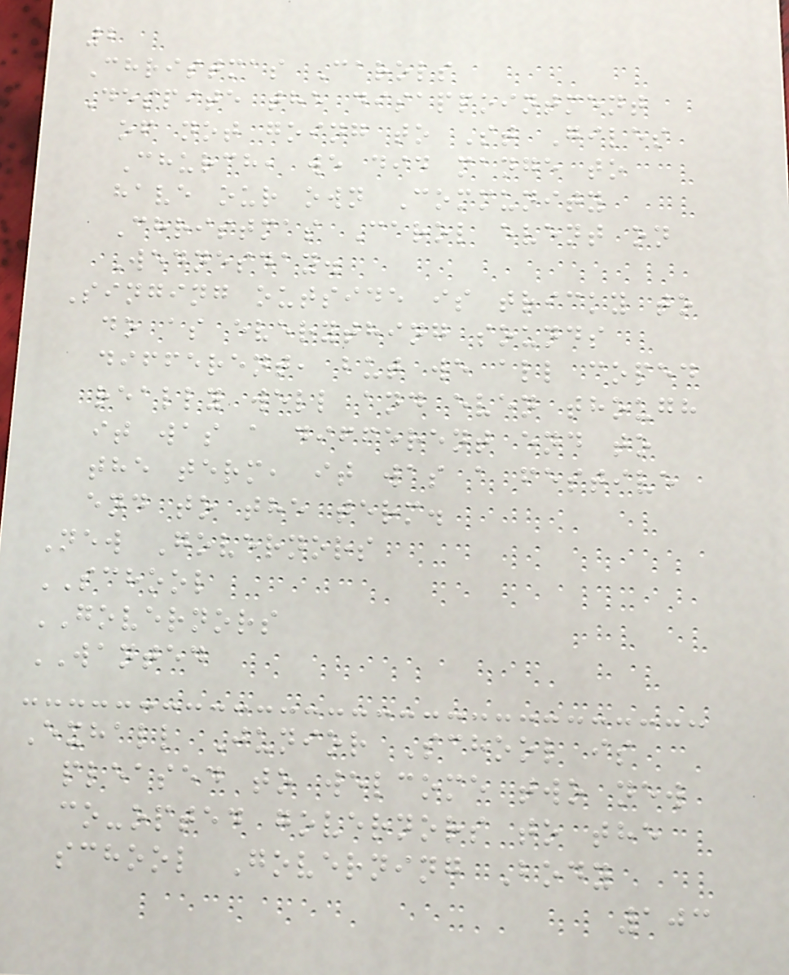2
Christmas Carols
Despite the disappointment
of not going to St Giles
Church, we did mange to
have our own Community
Christmas Carol event on
Wednesday.
Singing outside is tricky to
do as everything sounds
different, but we all coped
really well and even though
it was a different end to
the term, it was a festive
end to the term.
New Governors
SCHOOL
GOVERNORS
WANTED
Exhall Junior School is
pleased to welcome two new
co-opted governors to the
school Governing Body
103
